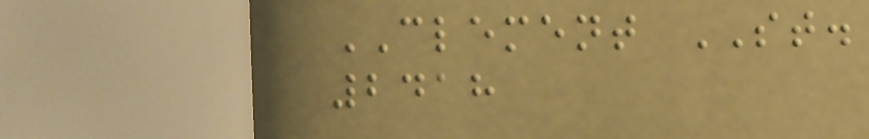CLEMENT ST.
2418
